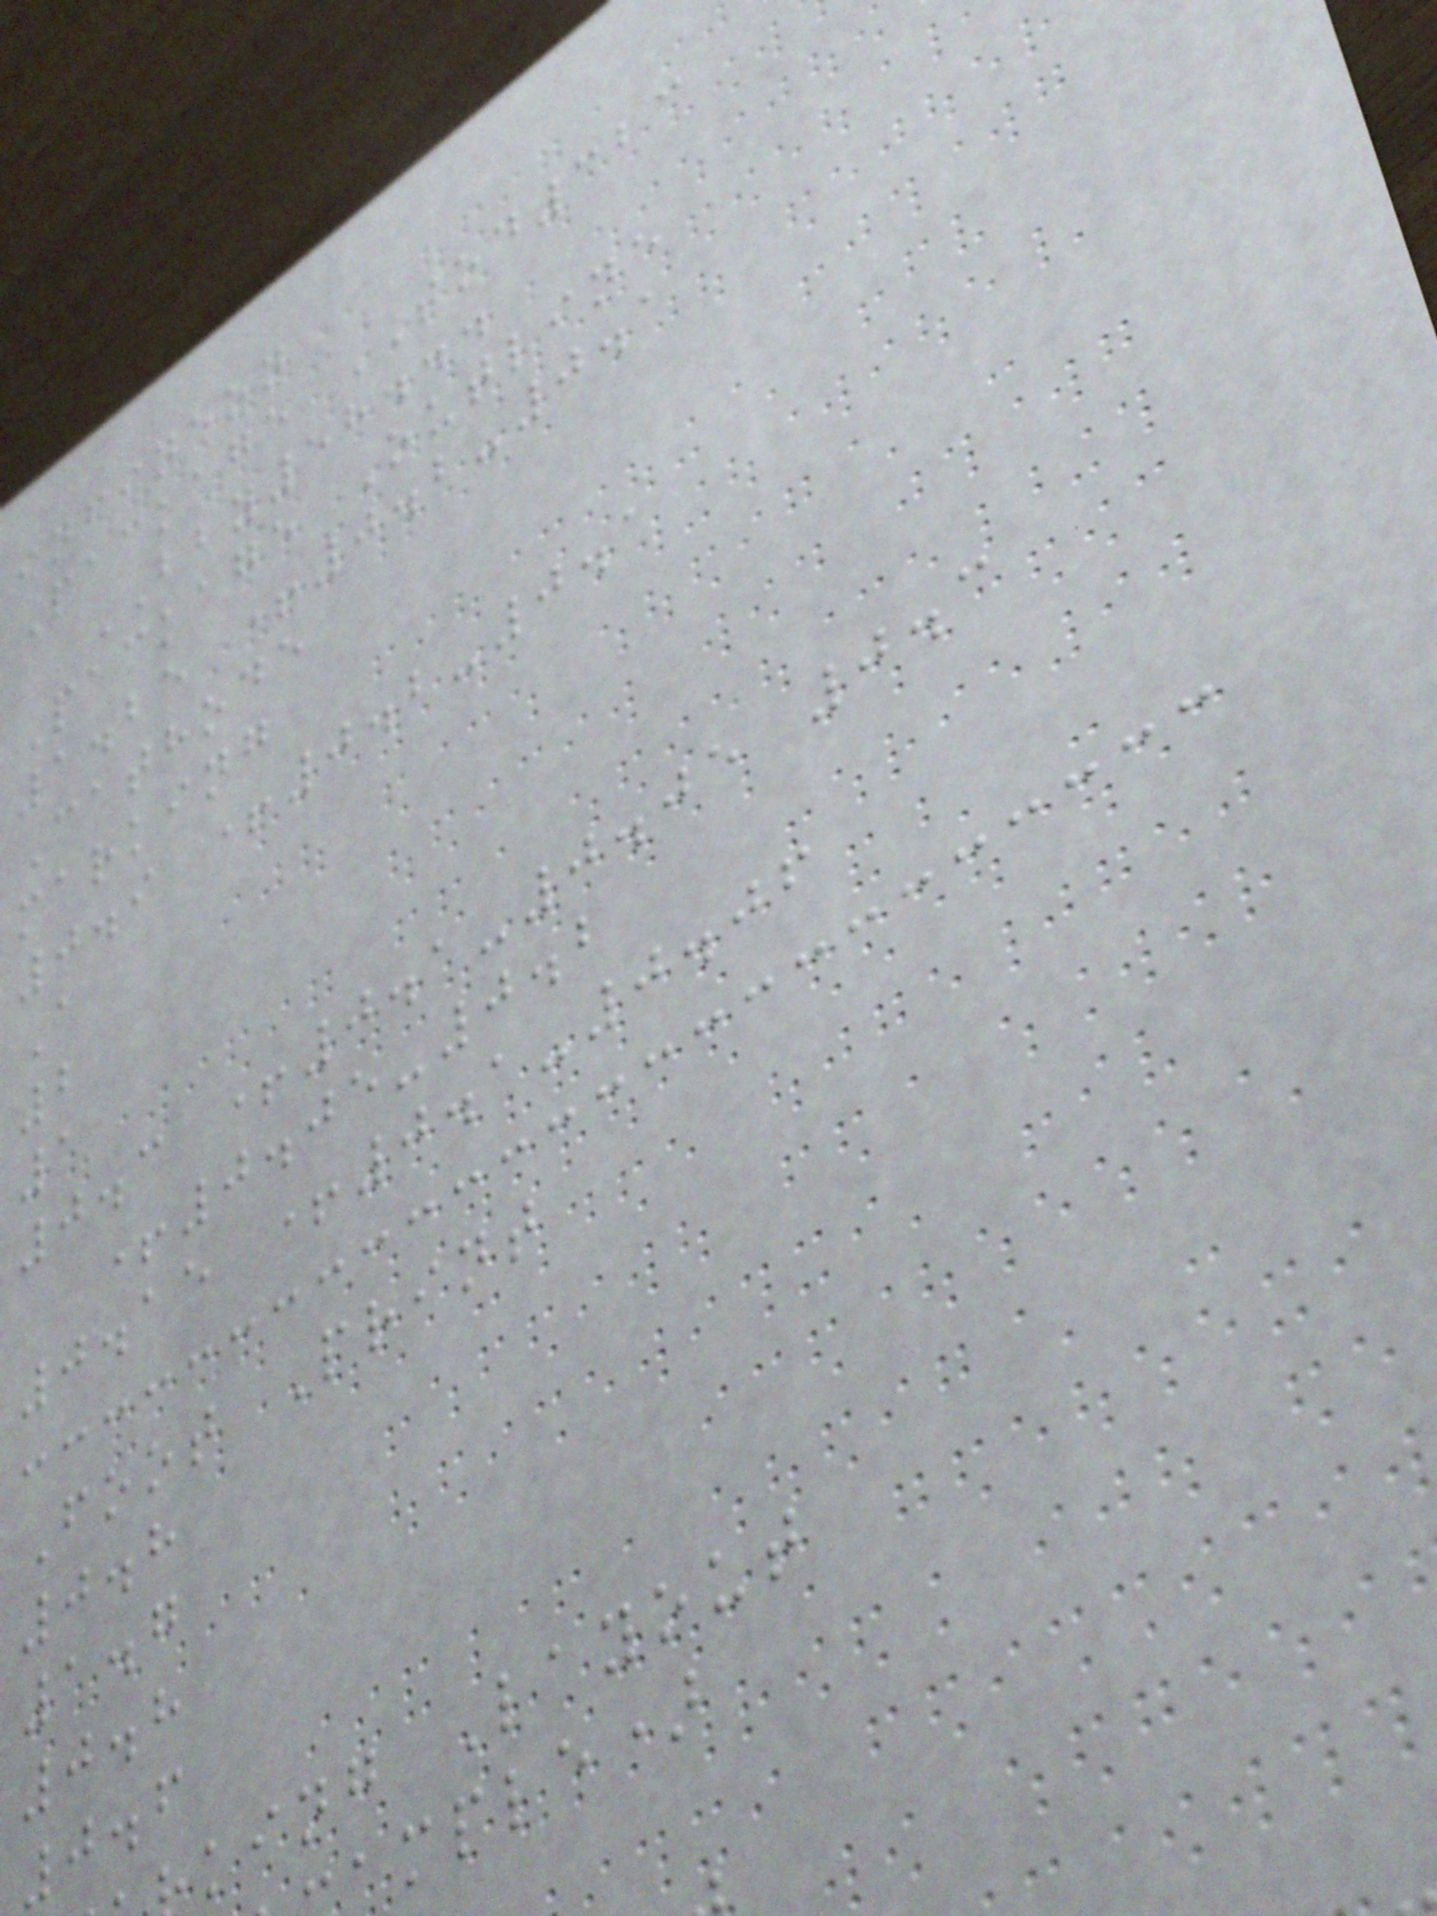infineon
Package SOD323
BBY58...
Package Outline
1.25 +0.2-0.1
Cathode
marking
0.9 +0.2-0.1
A
2
1
0.3 +0.1-0.05 0.3
+0.05-0.2
0.15 +0.1-0.06
Foot Print
0.8
1.7
0.8
0.6
king Layout
ample)
